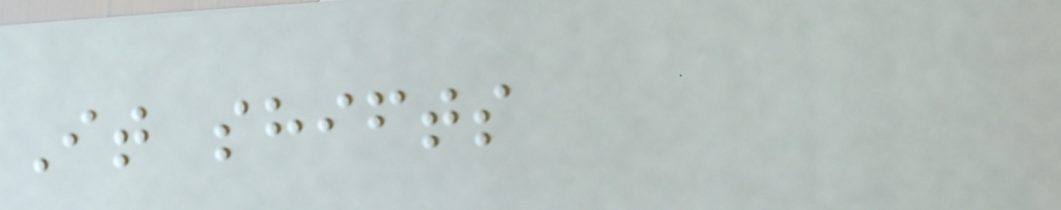It shifts
